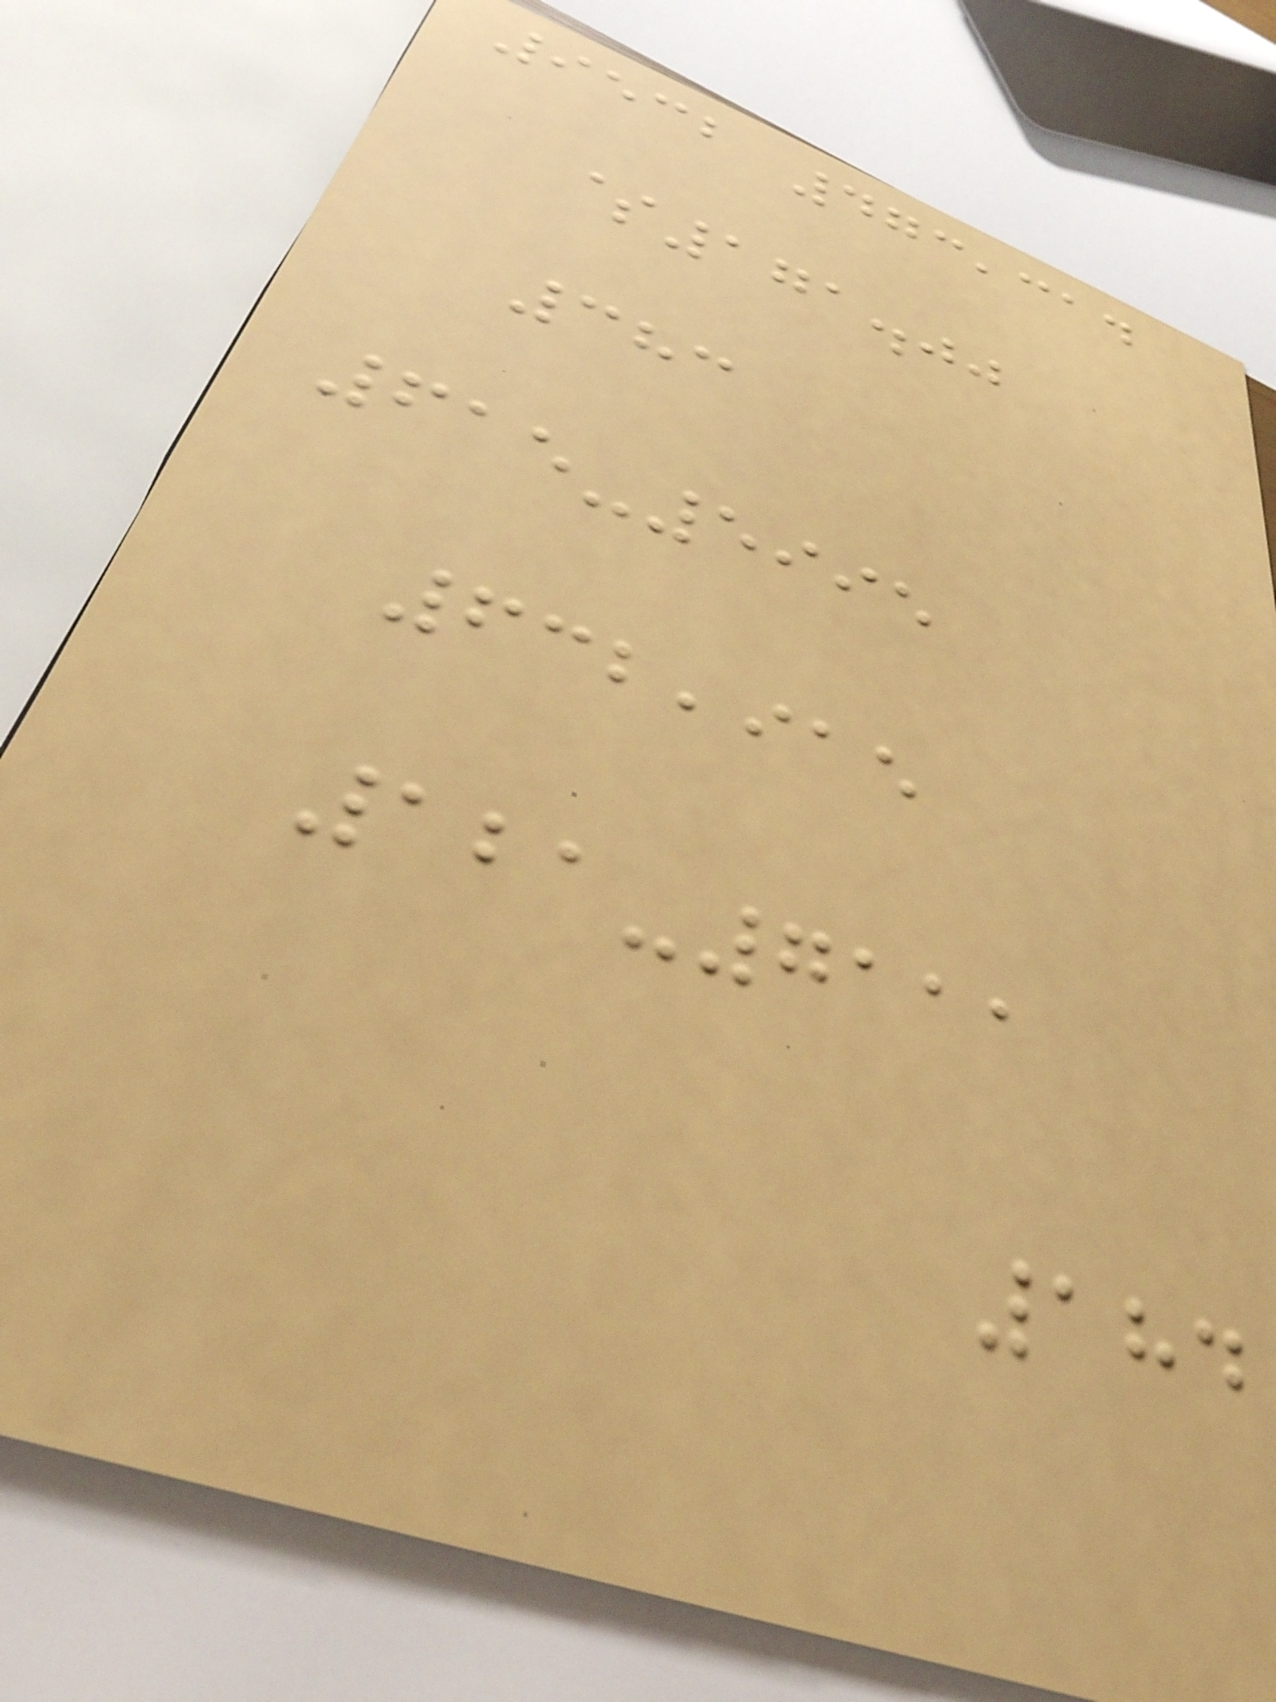9532 473,314
$171.00
383
615-5995
632,915
121-7111
184
